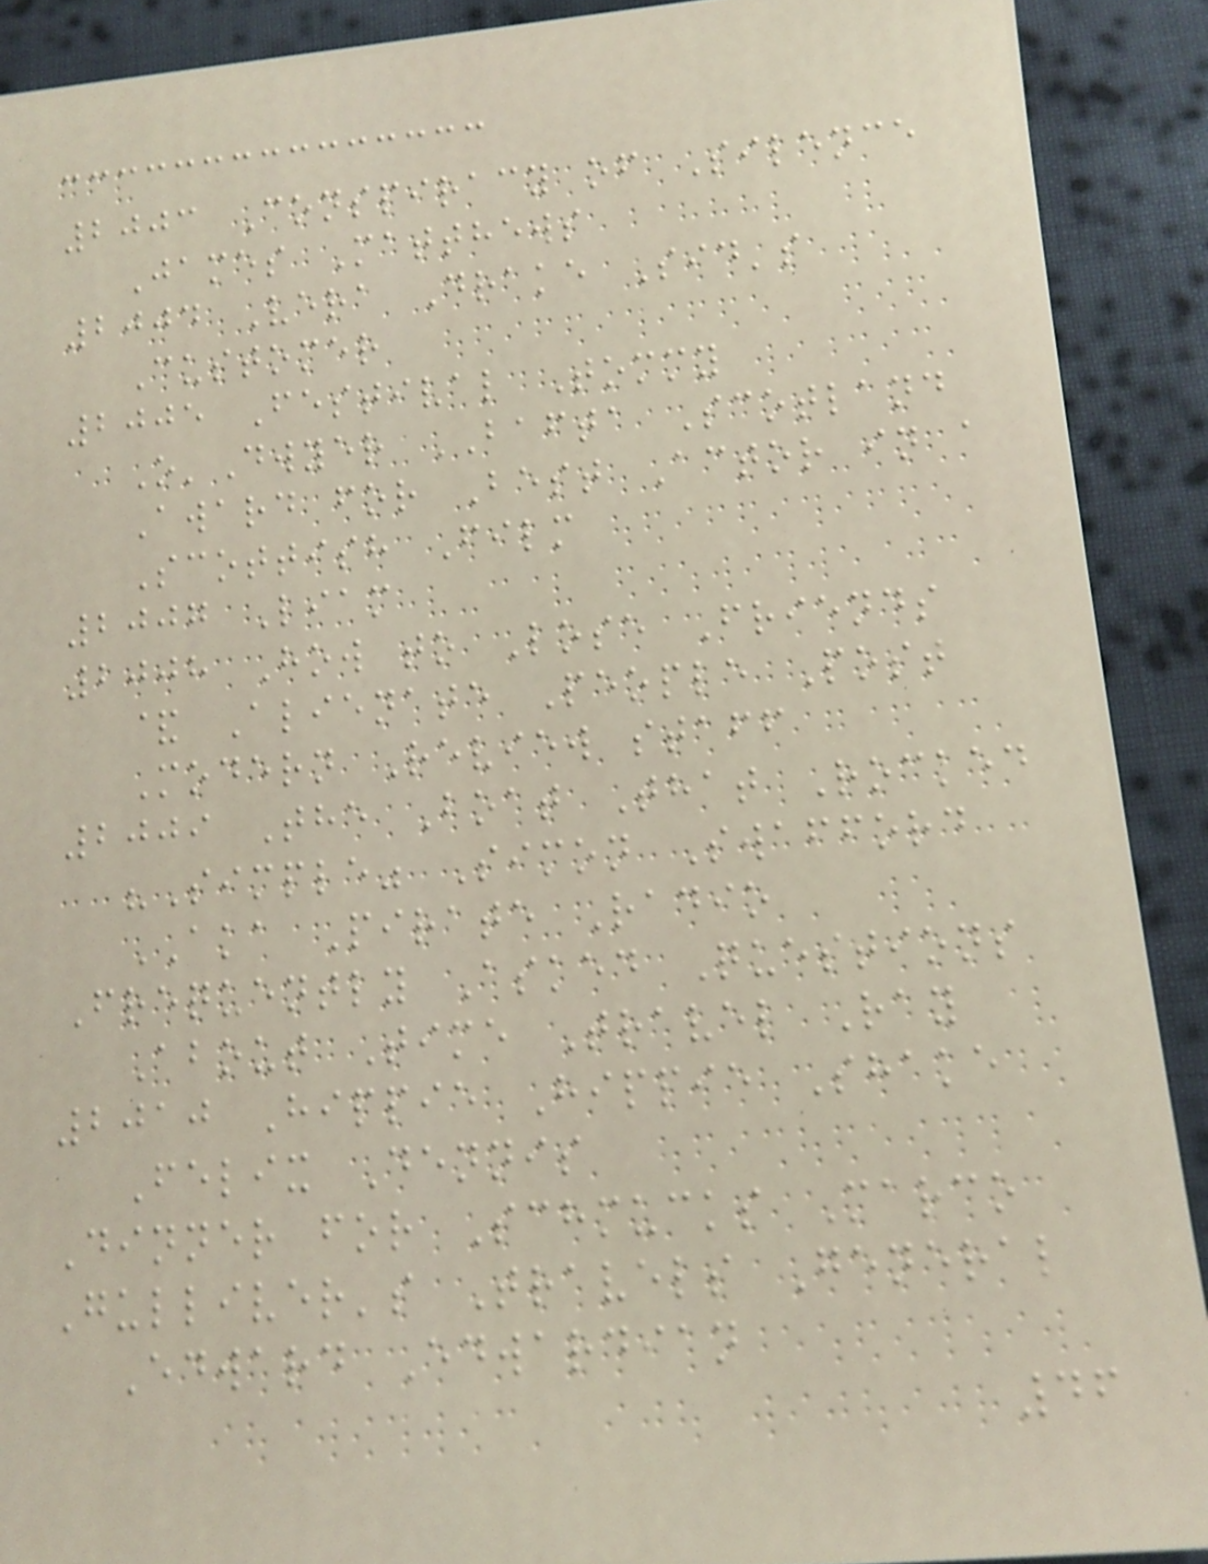2003 Conspiracy of Silence
James Matthews
2004 Vera Drake Sid's
Customer
2005 Festival Tommy
O'Dwyer BAFTA Scotland
Award for Best Actor in a
Scottish Film
2007 Liam
2008 How to Lose Friends
& Alienate People Post
Modern Review staff
2009 The Boat That Rocked
"Simple" Simon Swafford
AKA Pirate Radio
Frequently Asked Questions
About Time Travel Ray
2010 Hippie Hippie Shake
Felix Dennis
Dinner for Schmucks Marco
Gulliver's Travels General
Edward Edwardian
46
